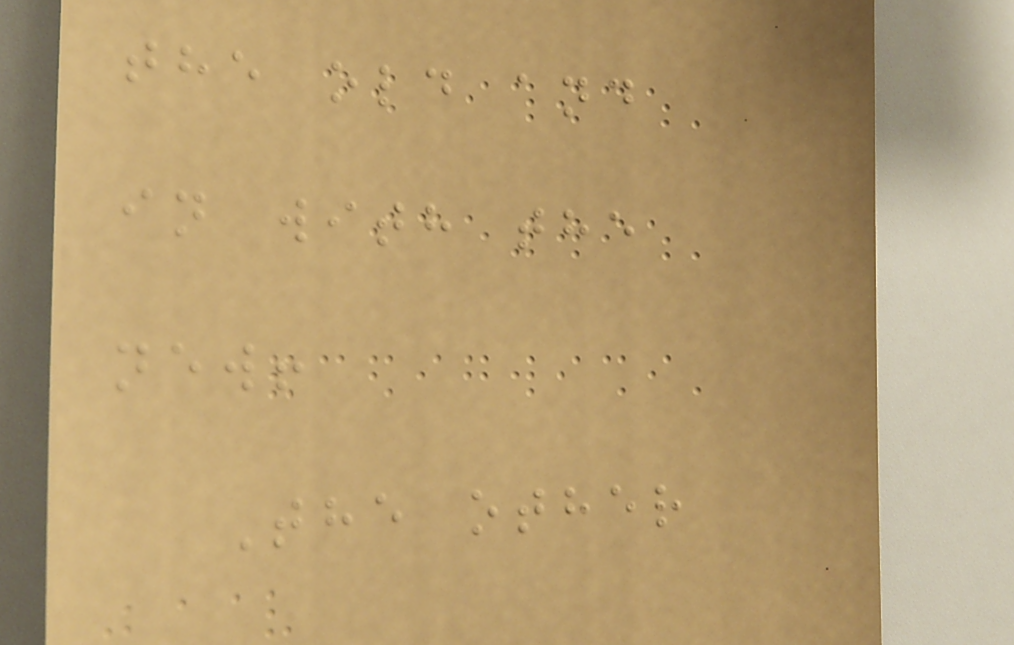the old and
in with the
new!
The other
